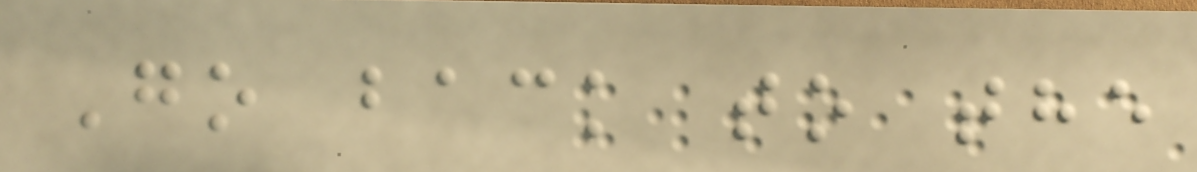Go back to the
